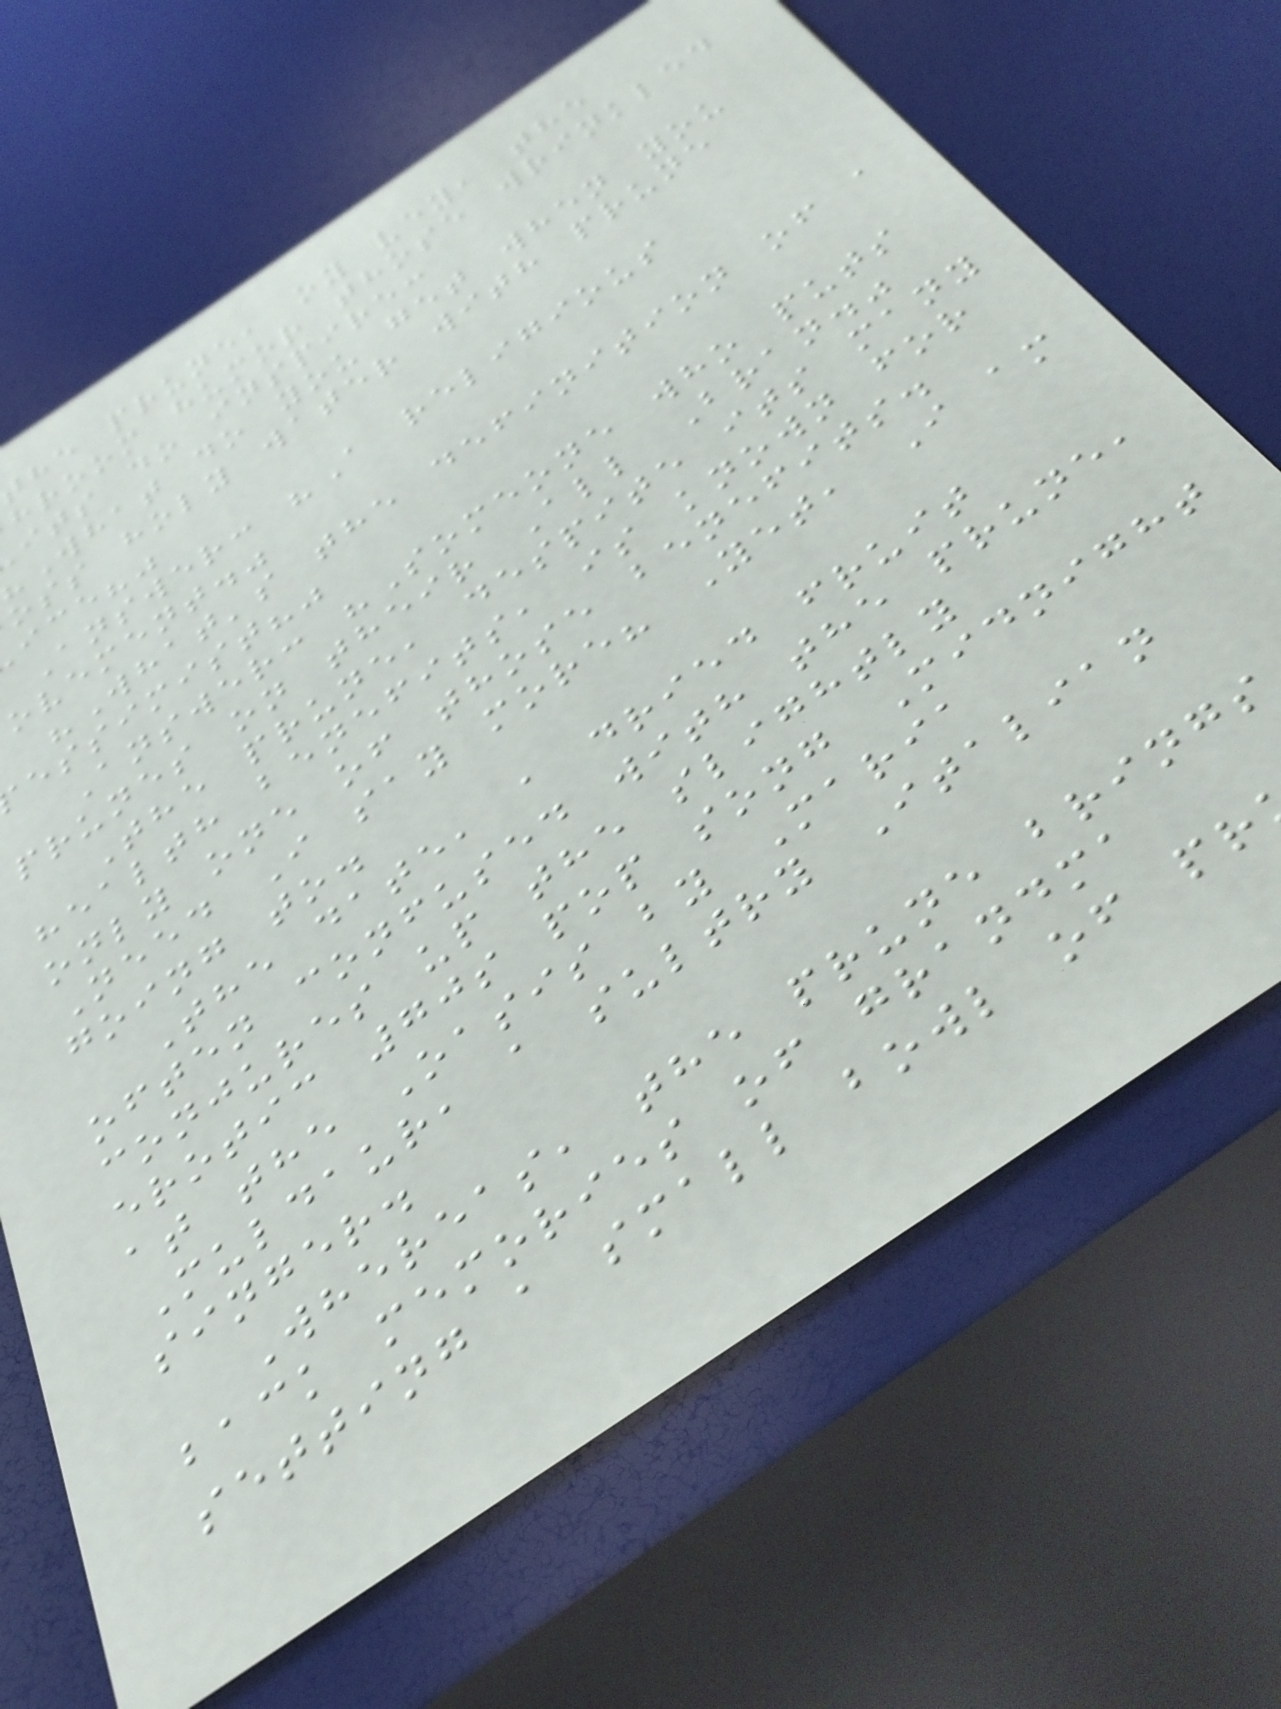he prune, oy vey, the
hroom humor those wrinkled
its do inspire:
What do you get when you
oss holy water with prune
ice?"
Answer: "A religious
ovement."
"What's the definition of a
essimist?"
Answer: "Someone who puts
prunes on their All Bran."
The prune, despite its many
health benefits, is known for
only one of those benefits.
Need I say more? Yet, I am
going to.
The date, a dried fruit
often confused with the prune,
conjures up the slightly
erotic 70s pop song Midnight
at the Oasis by Maria
Muldaur, a sultry Italian
singer.
Whereas, the prune brings
back memories of grandma
setting a small bowl of pr
